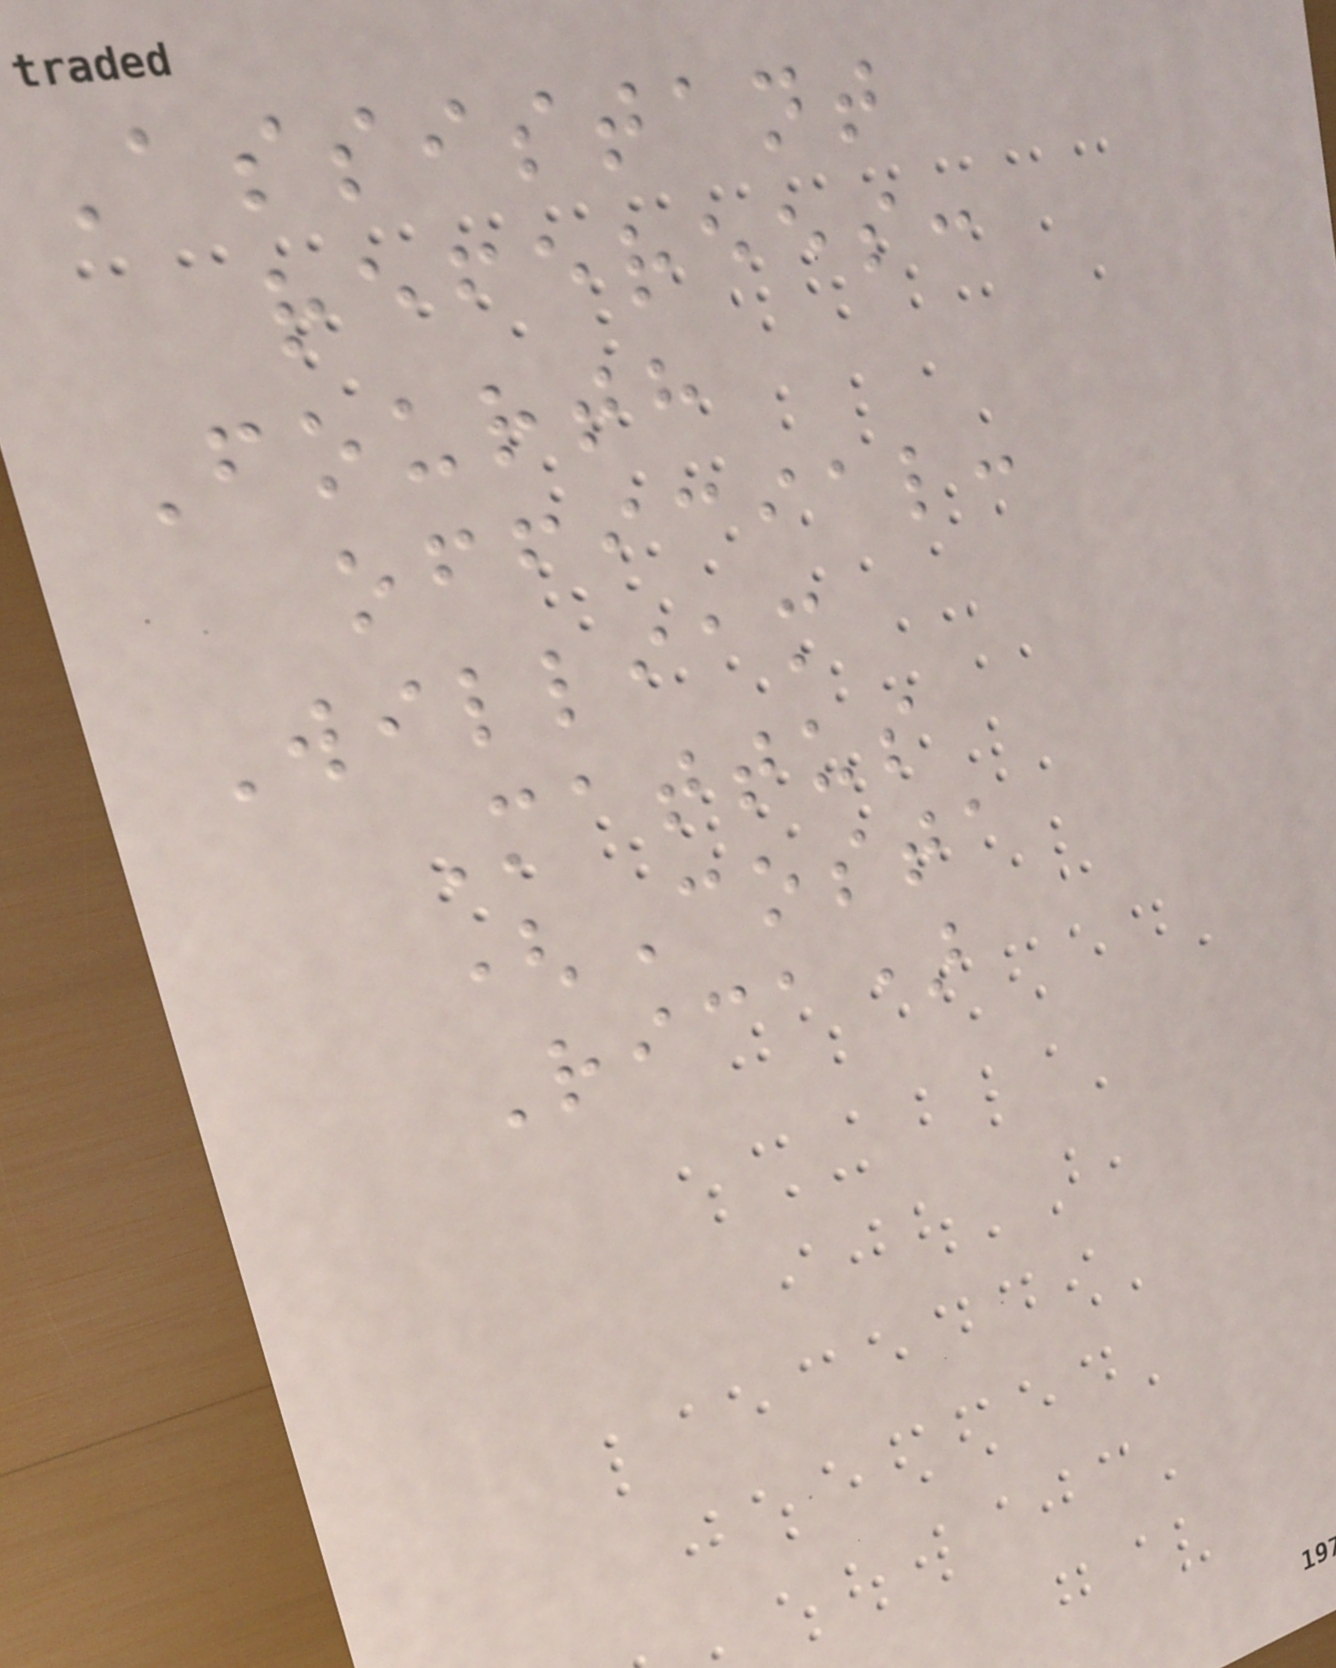Assistant
referees:
Fourth
official:
William
Mattus
(Costa
Rica)
